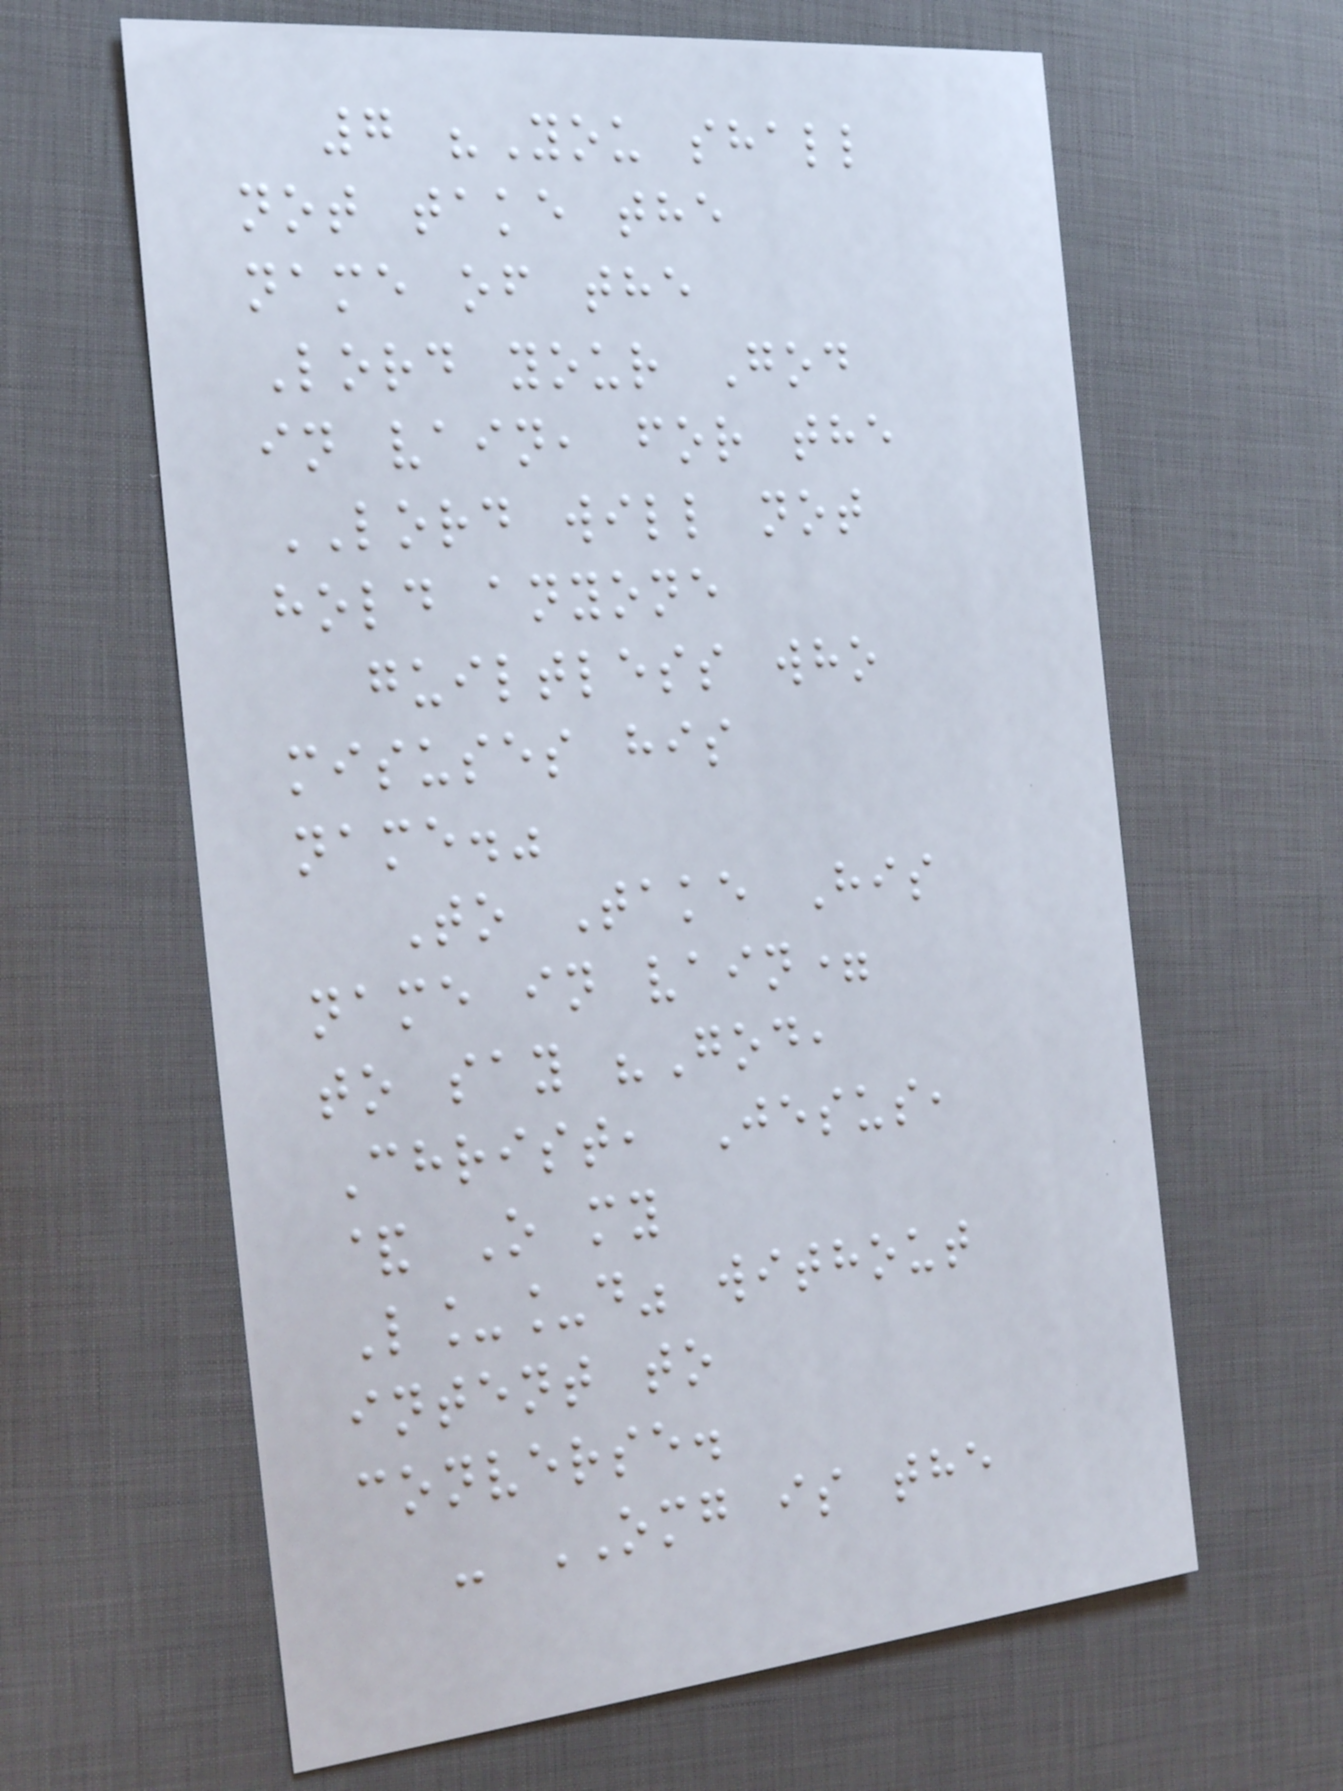7 "You shall
not take the
name of the
Lord your God
in vain, for the
LORD will not
hold anyone
guiltless who
misuses his
name."
To Take His
name in vain=
to say "God,
Christ, Jesus,
& O my
L__d" without
intent to
converse.
- OMG is the
